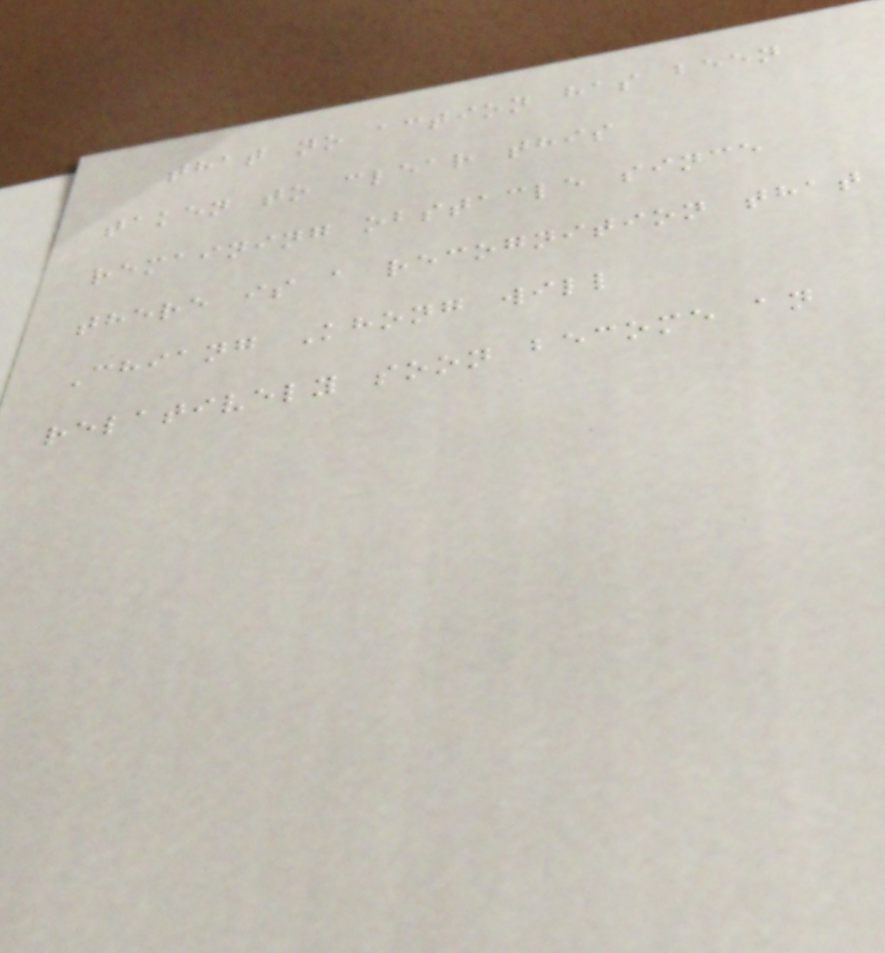that no action has been
taken to clear this
remaining obstacle since
there is a recognition that
Chiang Khong will
relatively soon become an
